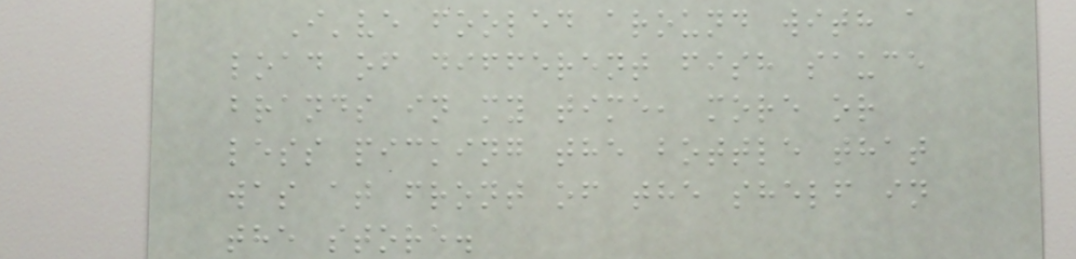I've fooled around with a
load of different fish sauce
brands in my time, more or
less picking the bottle that
was at front of the shelf in
the store.
